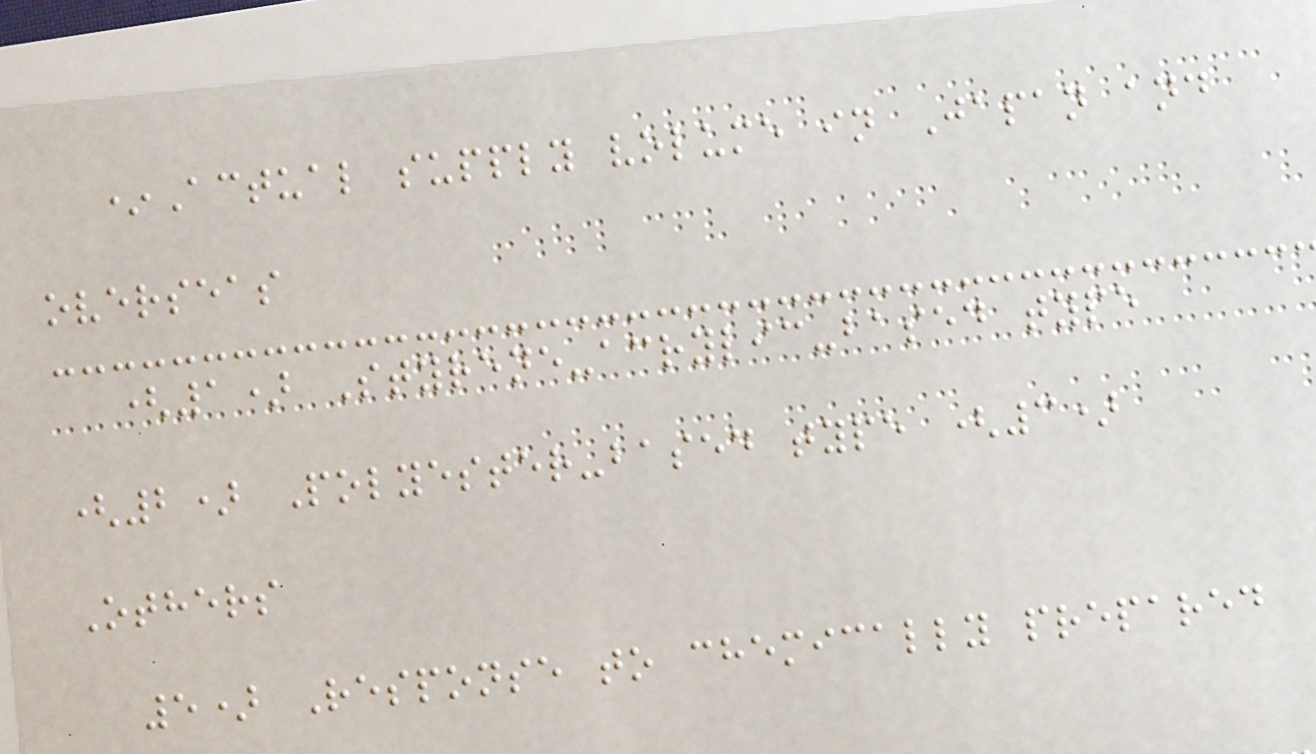*Actual supply volume in Japan and
overseas
(1) Styrene-acrylic-based type
(2) Polyester-based type (3)
Others
5) Response to chemically prepared
